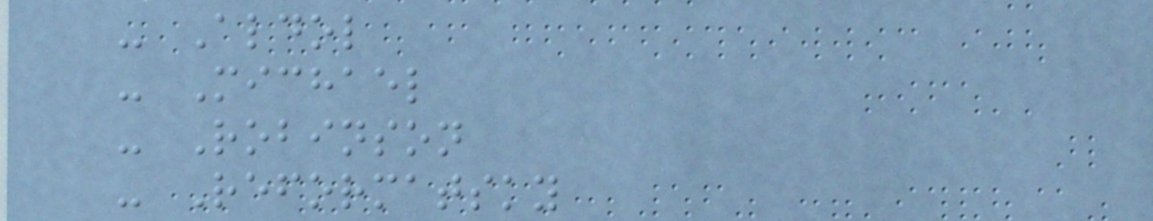- Aldol
- Michael
- Robinson
- Reformatsky
